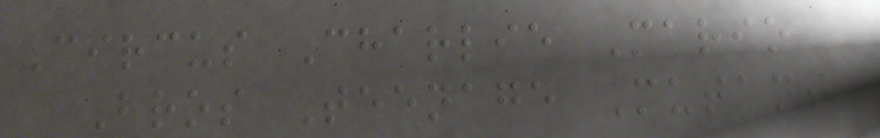Circus Charlie Mario
Bros Teenage Mutant
